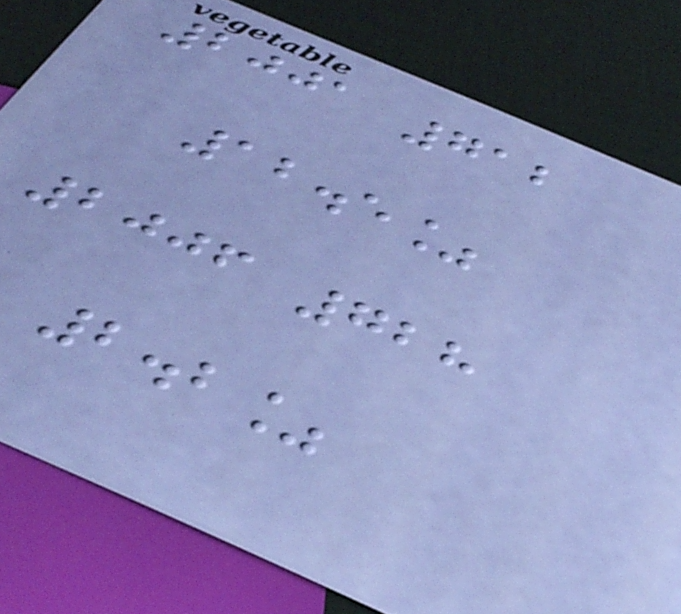2001 712
12.5%
2006 728
2.2%
